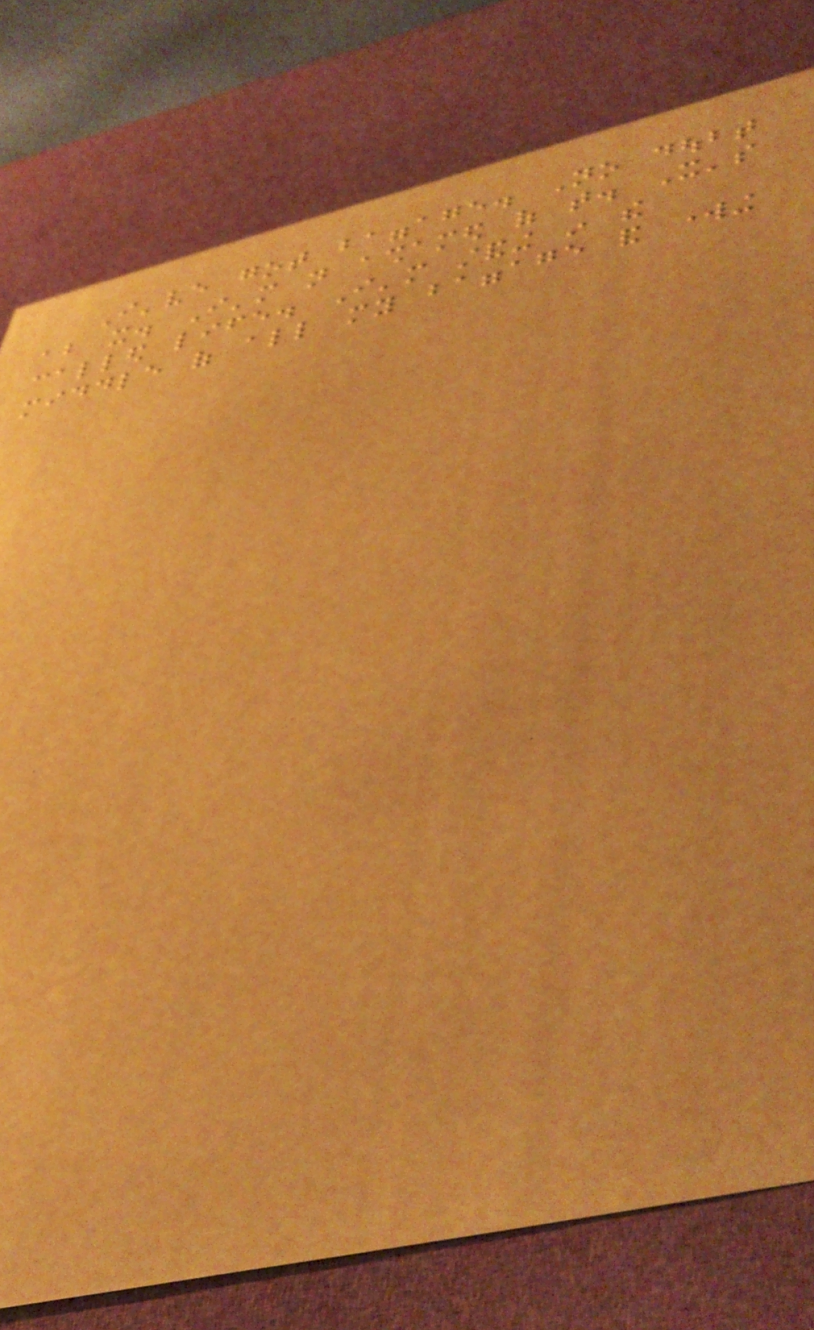I've got baggage. No doubt
about it. I'm not ashamed of that. It's
called life. I'm standing in the
middle of all my baggage and working
